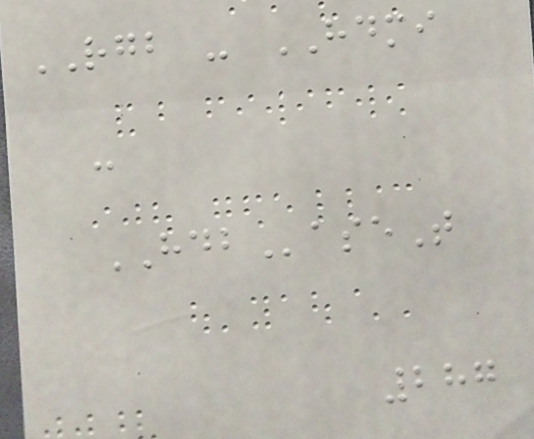RGB - HDMI
-
HDBaseT
287
